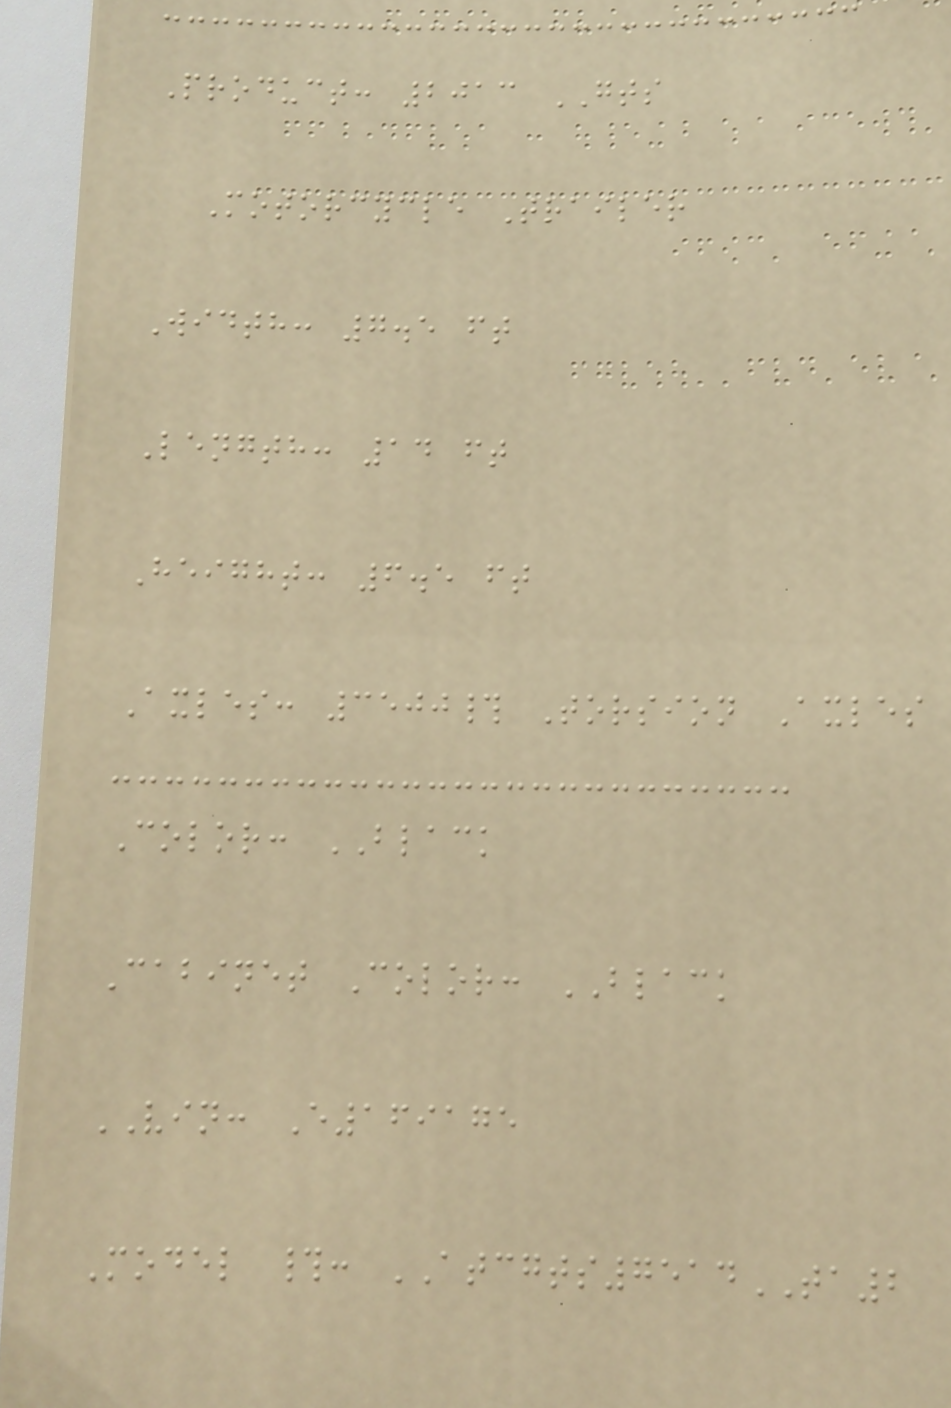Product: 2013 GTS
Motorcycle Trailer
Width: 7.5 ft
Length: 14 ft
Height: 6.5 ft
Axles: 3500# Torsion Axles
Color: BLACK
Cabinet Color: BLACK
VIN: E169175
Model #: ATCGTS7514TA2
